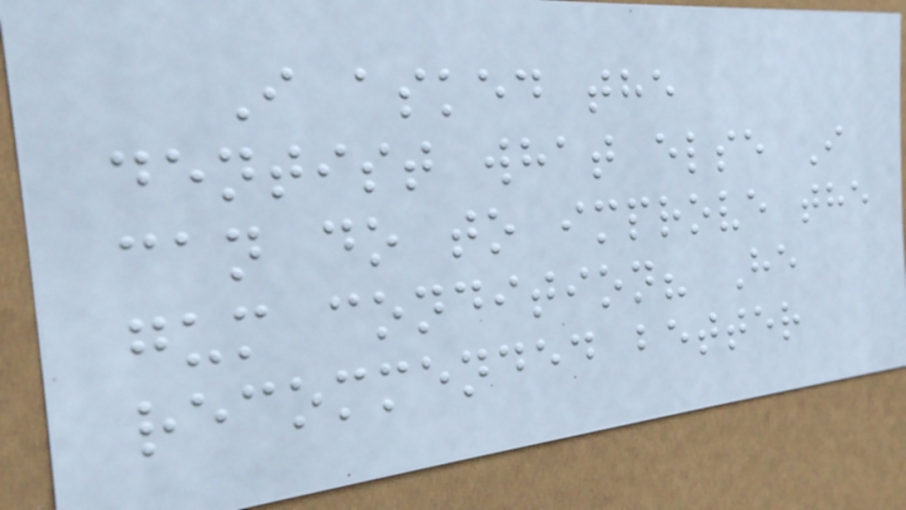I asked the
dentist what else I
can do to improve the
gum condition? He
recommended better
